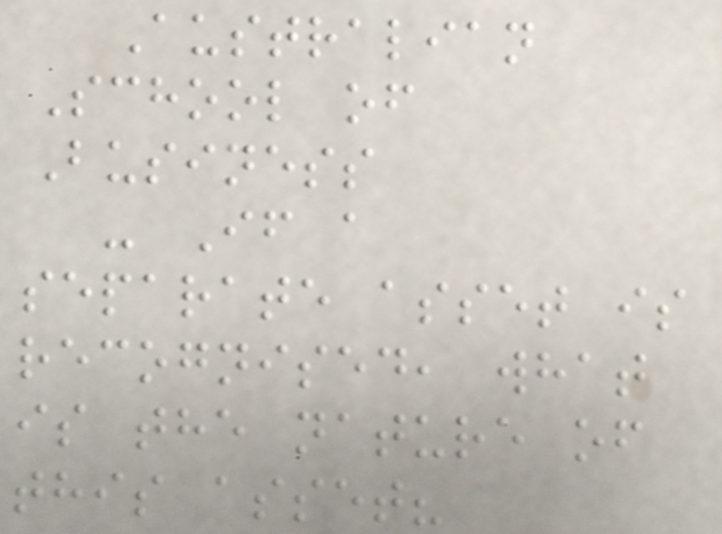Australian
School of
Business
- If a
separate asset is
recognised, what
is the nature of
this asset?
